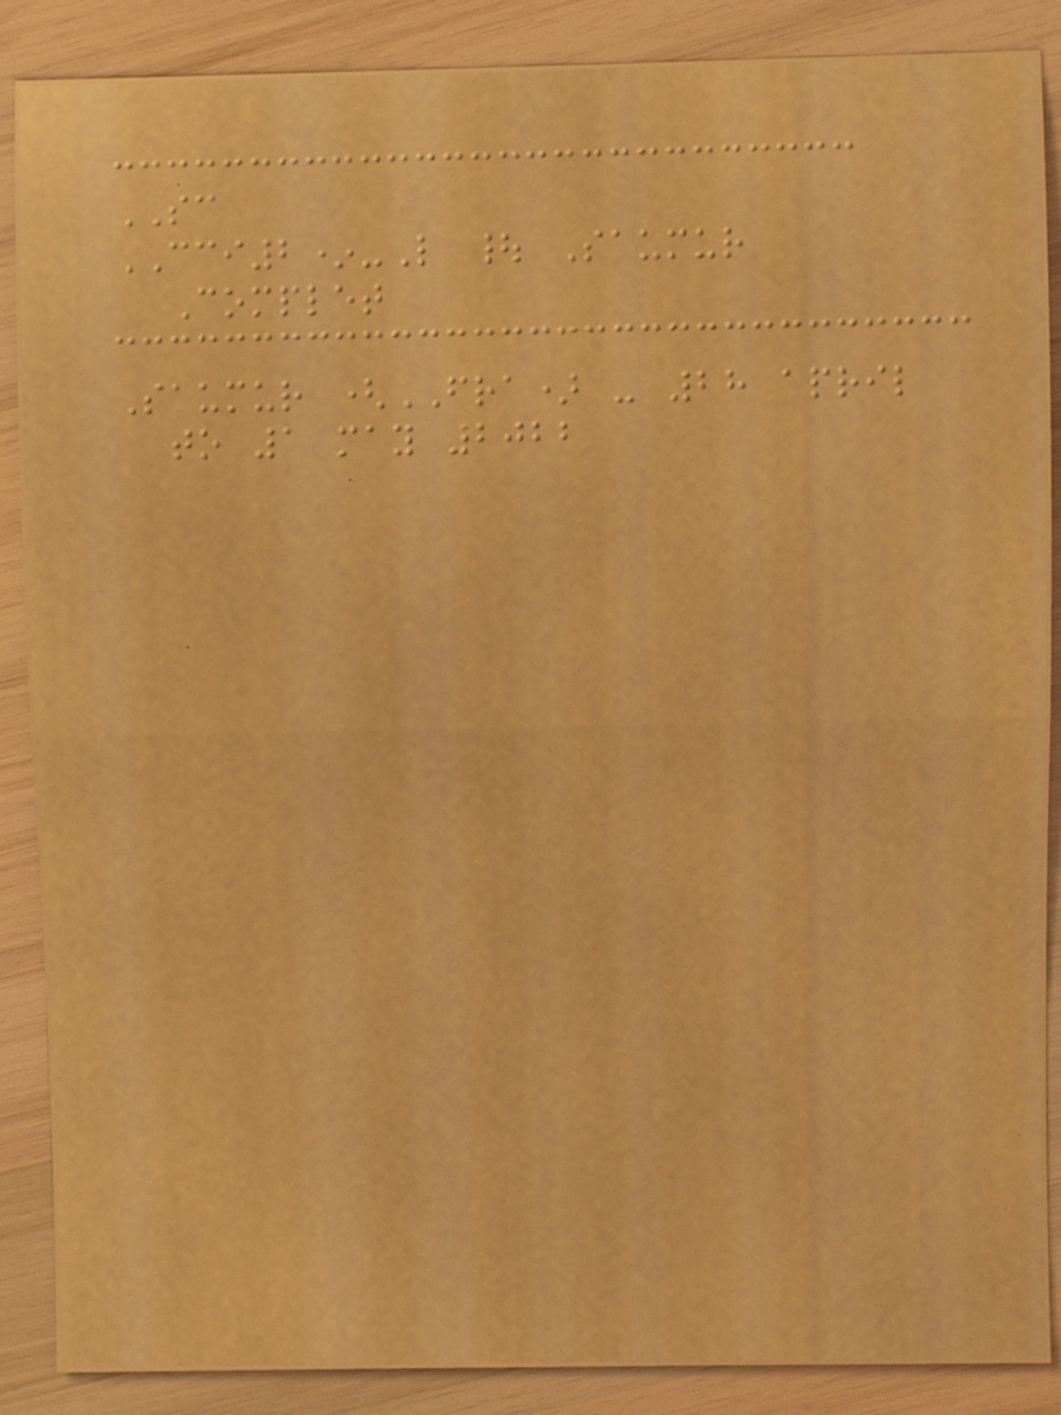SC
CCI2*-L | Saumur
Complet
Saumur (FRA) - 28 april
to 1 may 2022
